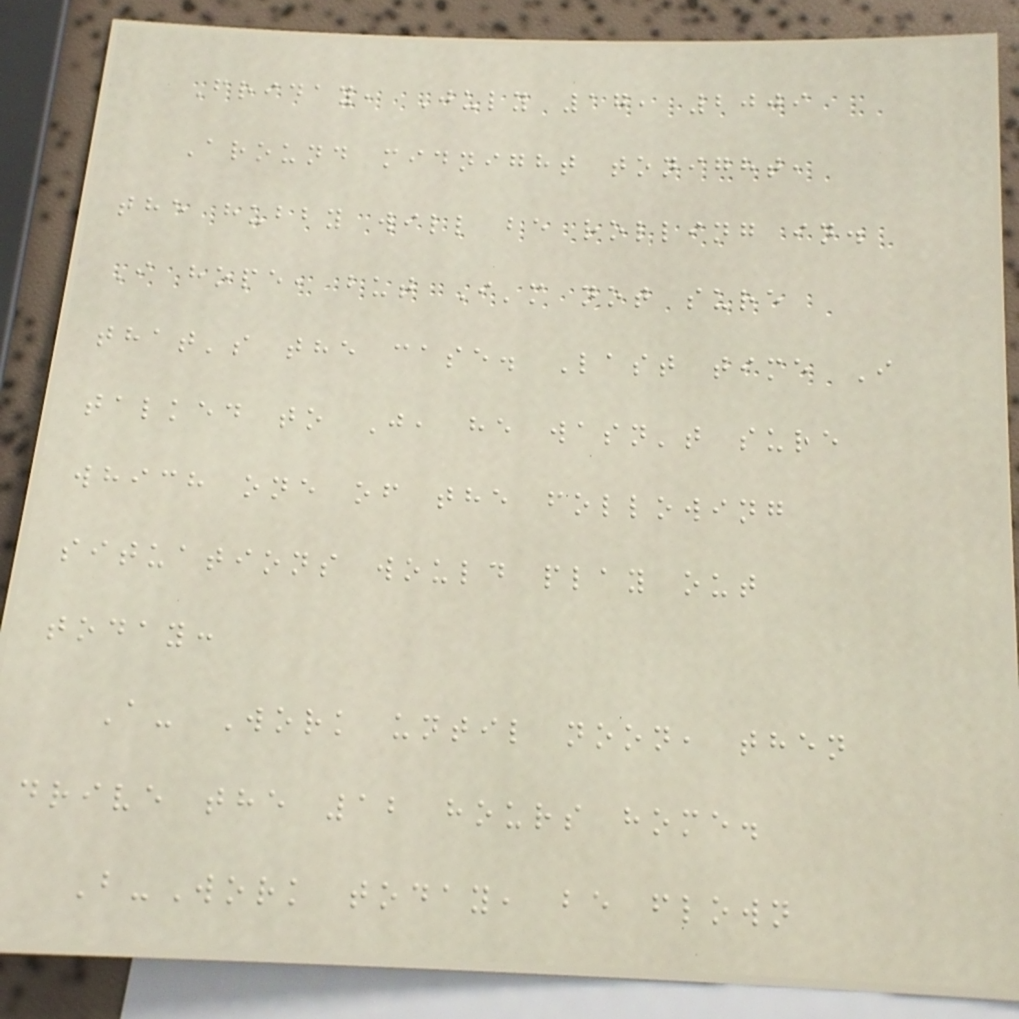Friday, July 17, 2009
Around midnight tonight,
the hubby will be rolling in.
I hope, but I'm not sure
that's the case. Last time I
talked to J, he wasn't sure
which one of the following
situations would play out
today:
A- Work until noon, then
drive the 12 hours home.
B-Work today, be flown
